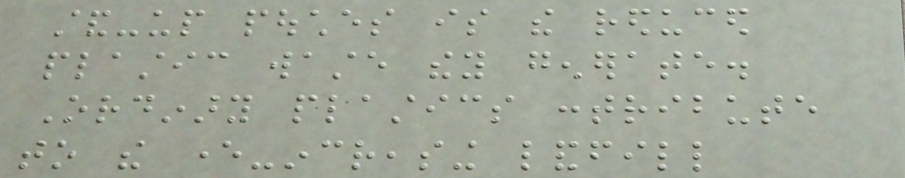stand-up pouches is the reduced
plastic waste they generate.
Ordinary plastics contribute
to the ever-increasing landfill
